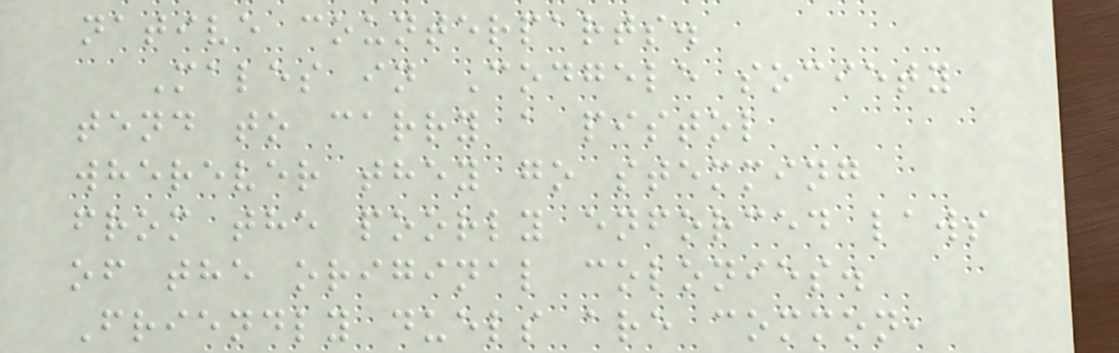native counterparts.
Males in Codgele society
tend to carry a pistol
wherever they go stemming
from the poorly enforced laws
of the original colonies.
Friendly duels are common,
